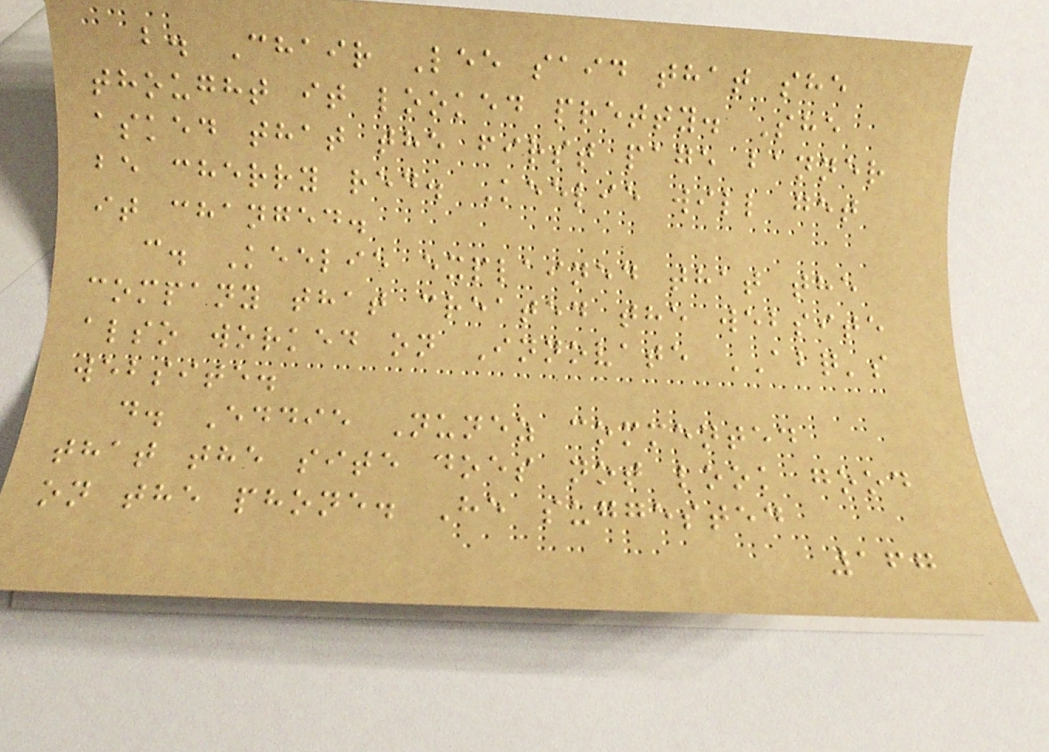b. Chair Lee said that she
thought it looked pretty. She
asked that the first page banner
be cherry red. Keelie will get
it changed.
c. Keelie explained that the
company that created the website
also worked on Innovate ABQ's
website.
d. Eddie Nunez commented
that the site does not look good
on the phone. He suggested
167
